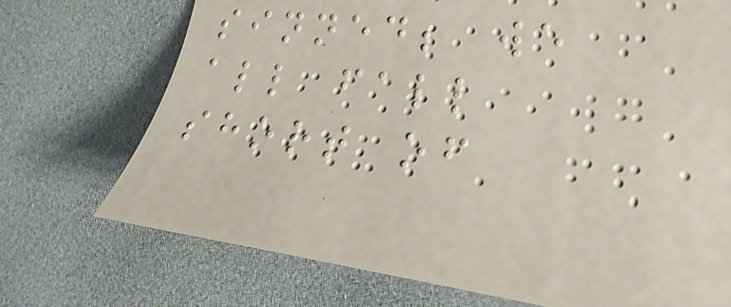sinned; we
all fall
short of
